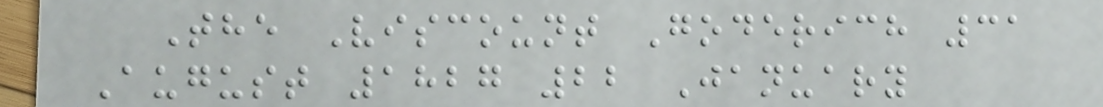The Viscount Goderich 31
August 1827 22 January
